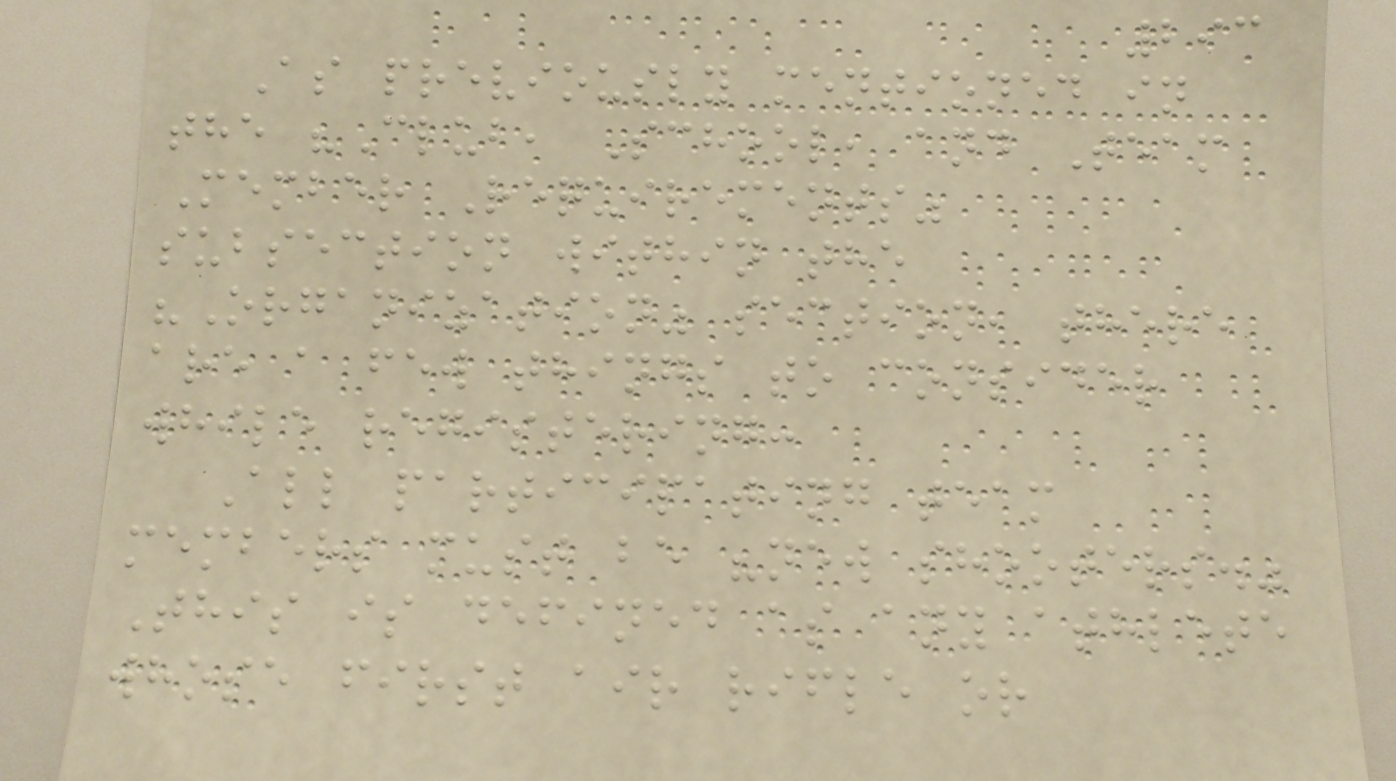293
As previously mentioned in
the "Club, School, and Team
Member Requirements"
subsection within the
"Organization" section, there
are a few things to consider
while registering:
All participating team
members must be "new shooters."
This is defined as any athlete
whose first air rifle or
